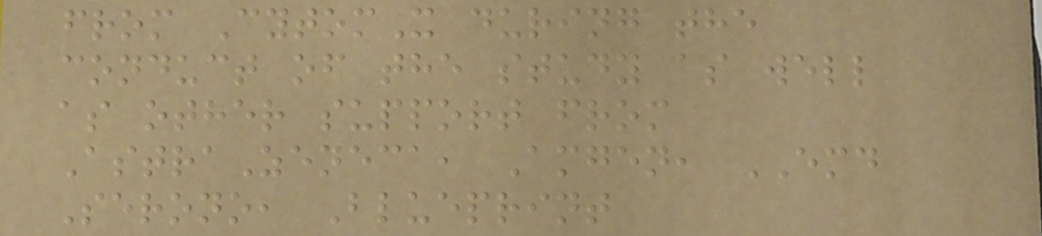from CytomX during the
conduct of the study as well
as other support from
AstraZeneca, Amgen, EMD
Serono, Blueprint
